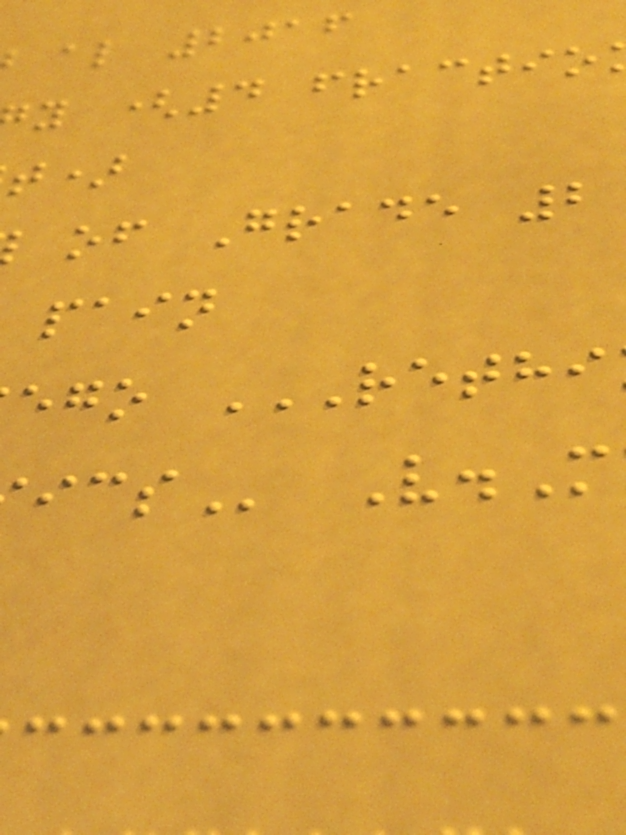al 2016
y (4 fractio
of Grade 2
pain
